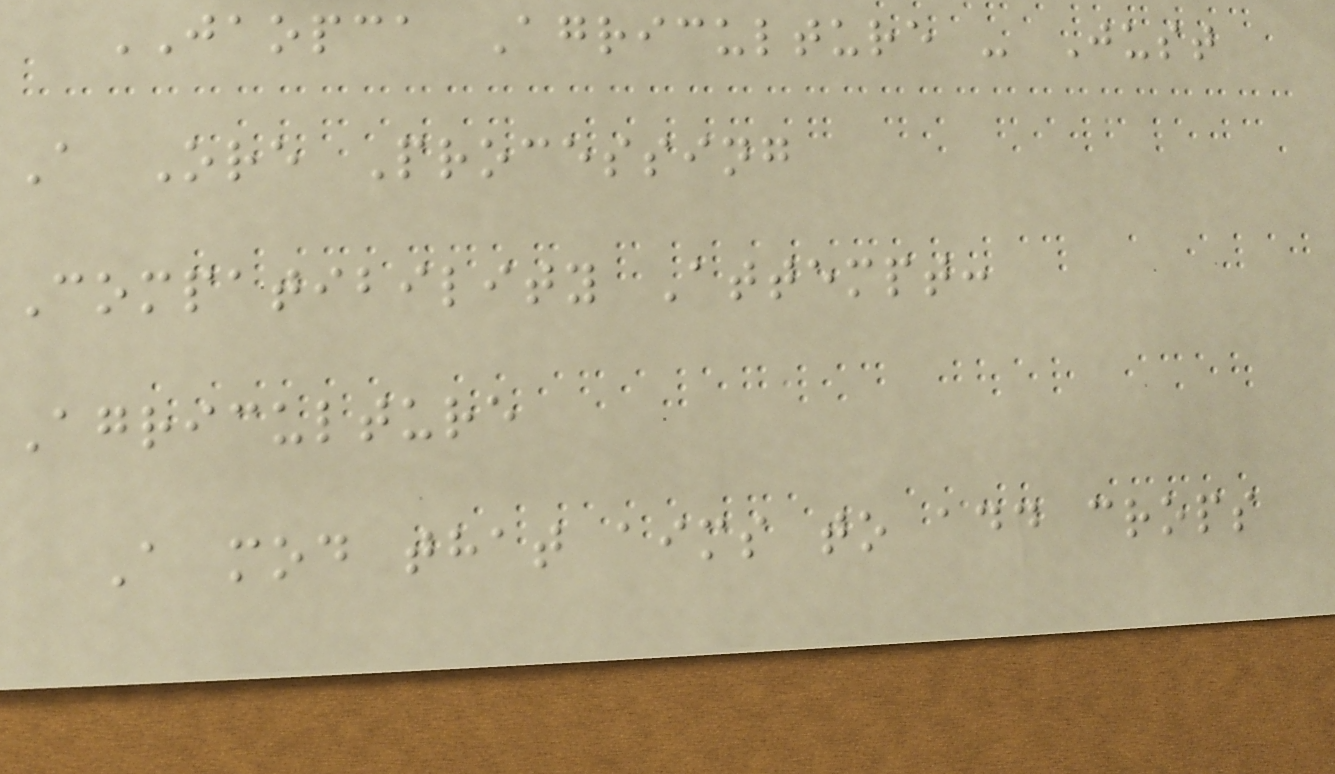JAOPCA Agriculture - Just
A Ore Processing
Compatibility Attempt:
Agriculture
A mod that aims to add crops
